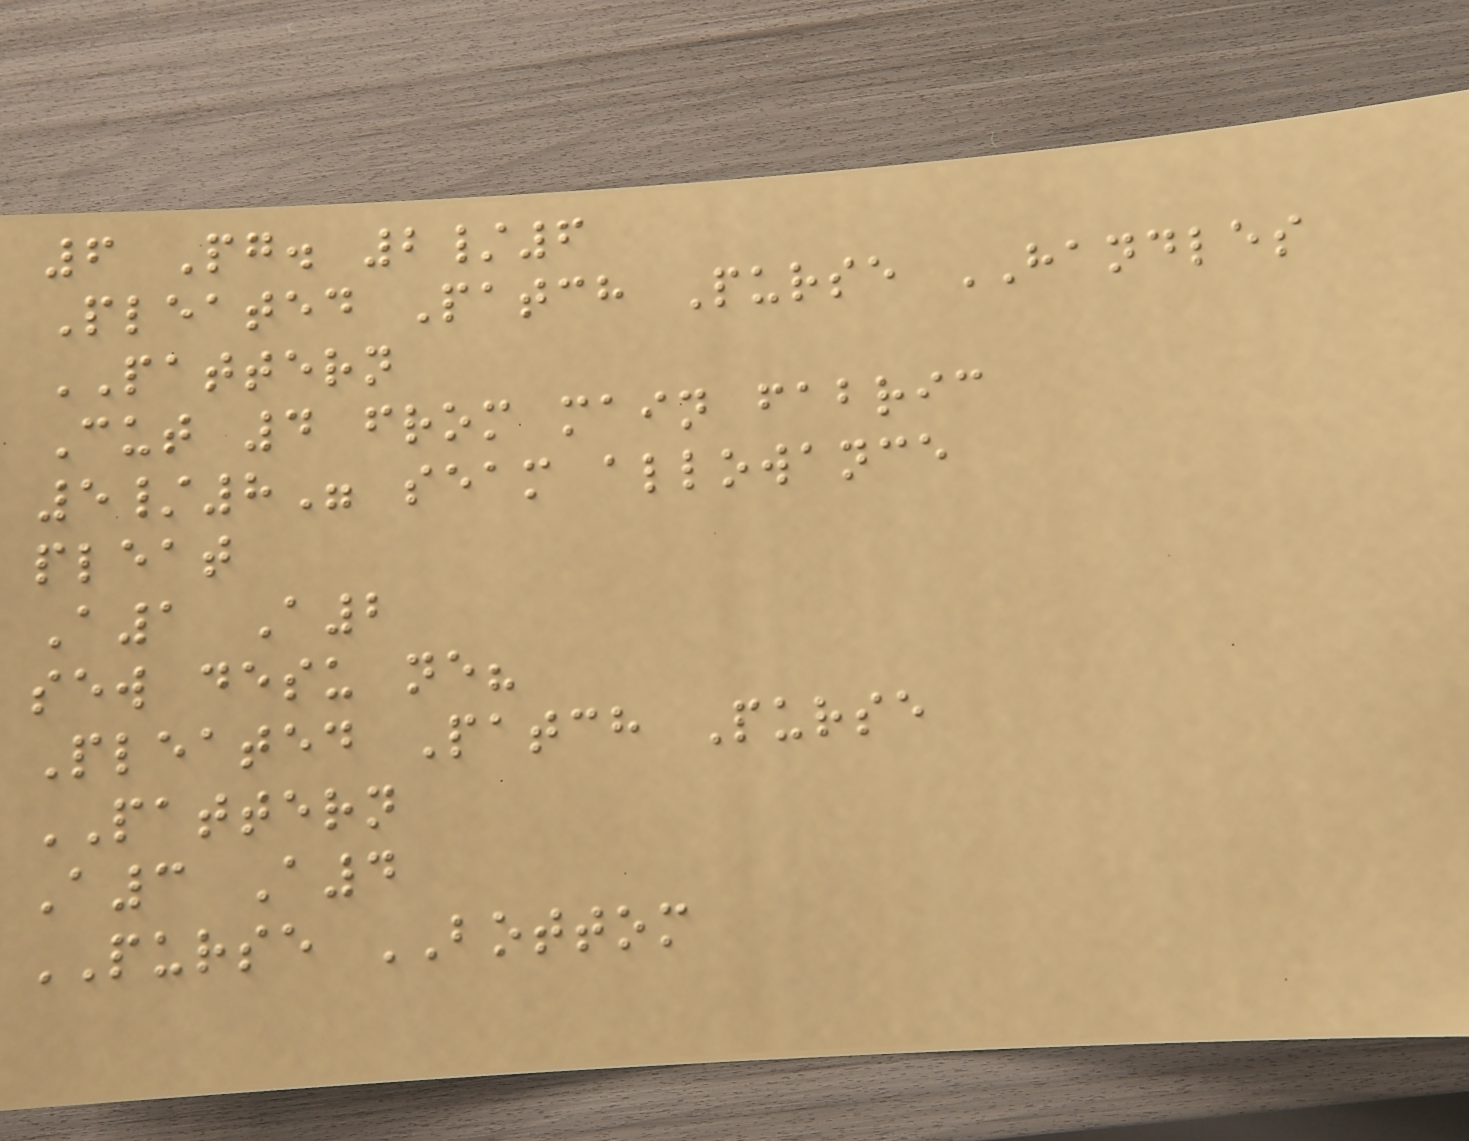6 Pg. 2/6
Pleated Patch Purse HANDLES
PATTERN
Cut 4 from main fabric
5/8" seam allowance
pleat
A1 A2
sew desu ne?
Pleated Patch Purse
PATTERN
A3 A4
PURSE BOTTOM
